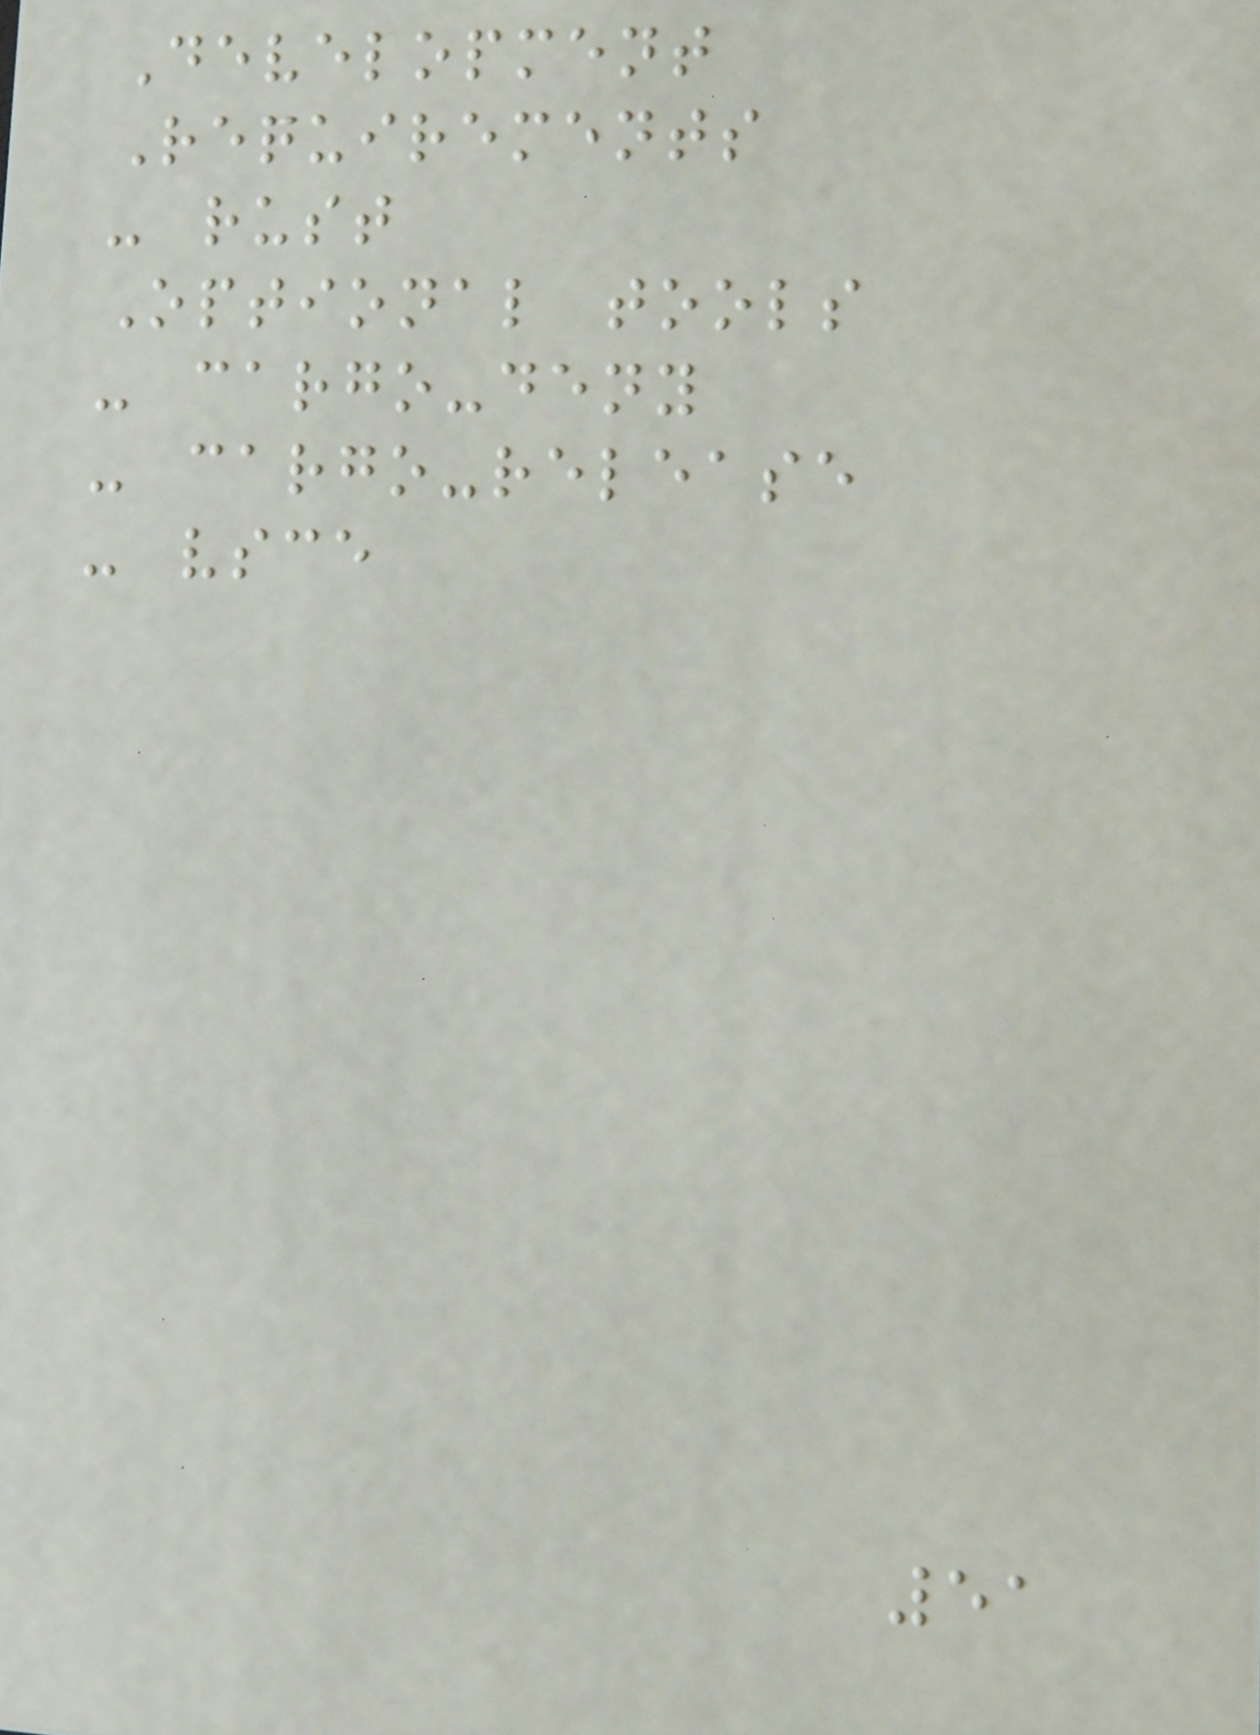Development
Requirements
- rust
Optional tools
- cargo-deny
- cargo-release
- vsce
51
